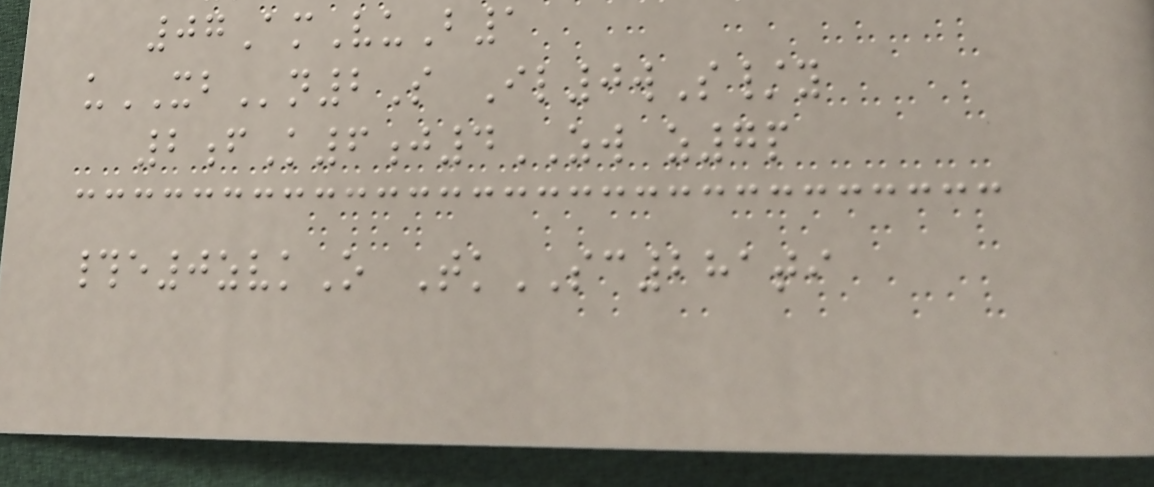07AmVuB1
uXBn2S Il0wS/y
2fK6j4ZW z7p
#e0zvkO TkSC281ti
